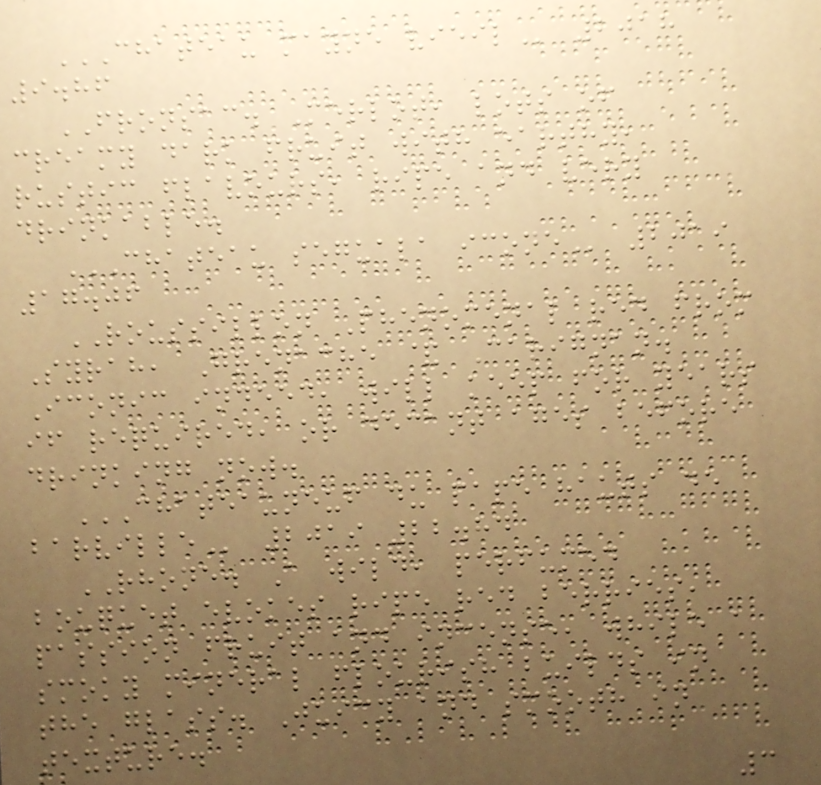CHATEAU MAYNE VIEIL 2018
9.86
FRONSAC. Merlot, lots of
creamy dark fruit with earthy,
rustic flavours, ripe and very
drinkable.
CHATEAU SEGUALA ICONE 2019
17.06
ROUSSILLON Phenomenal red from
Syrah, Grenache & Carignan.
Iconic indeed, will keep for years
if required, or decant ages before
drinking now.
CHATEAUNEUF DU PAPE HAUTS DE
BARVILLE 2019 22.84
RHONE. A wild, perfumed
bouquet evokes ripe red berries,
passion fruit and incense, while a
smoky mineral flourish builds in
the glass. Juicy and smooth in
texture.
3
